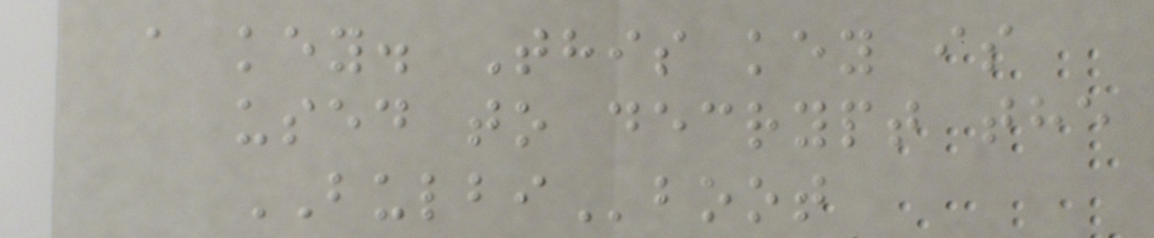a key. This key is
used to decrypt the
BULBIboot
